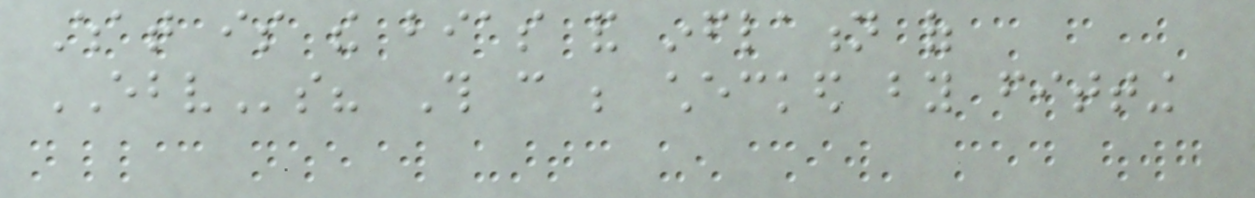What is the bias and inflation of
EBVs? This can be checked by fitting
